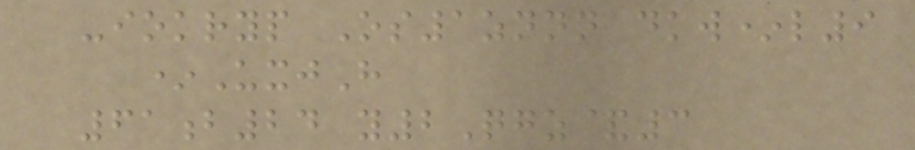-iokryp Os1znnn dkw*l9
*UxjH
61b24 y2Qgz&3
